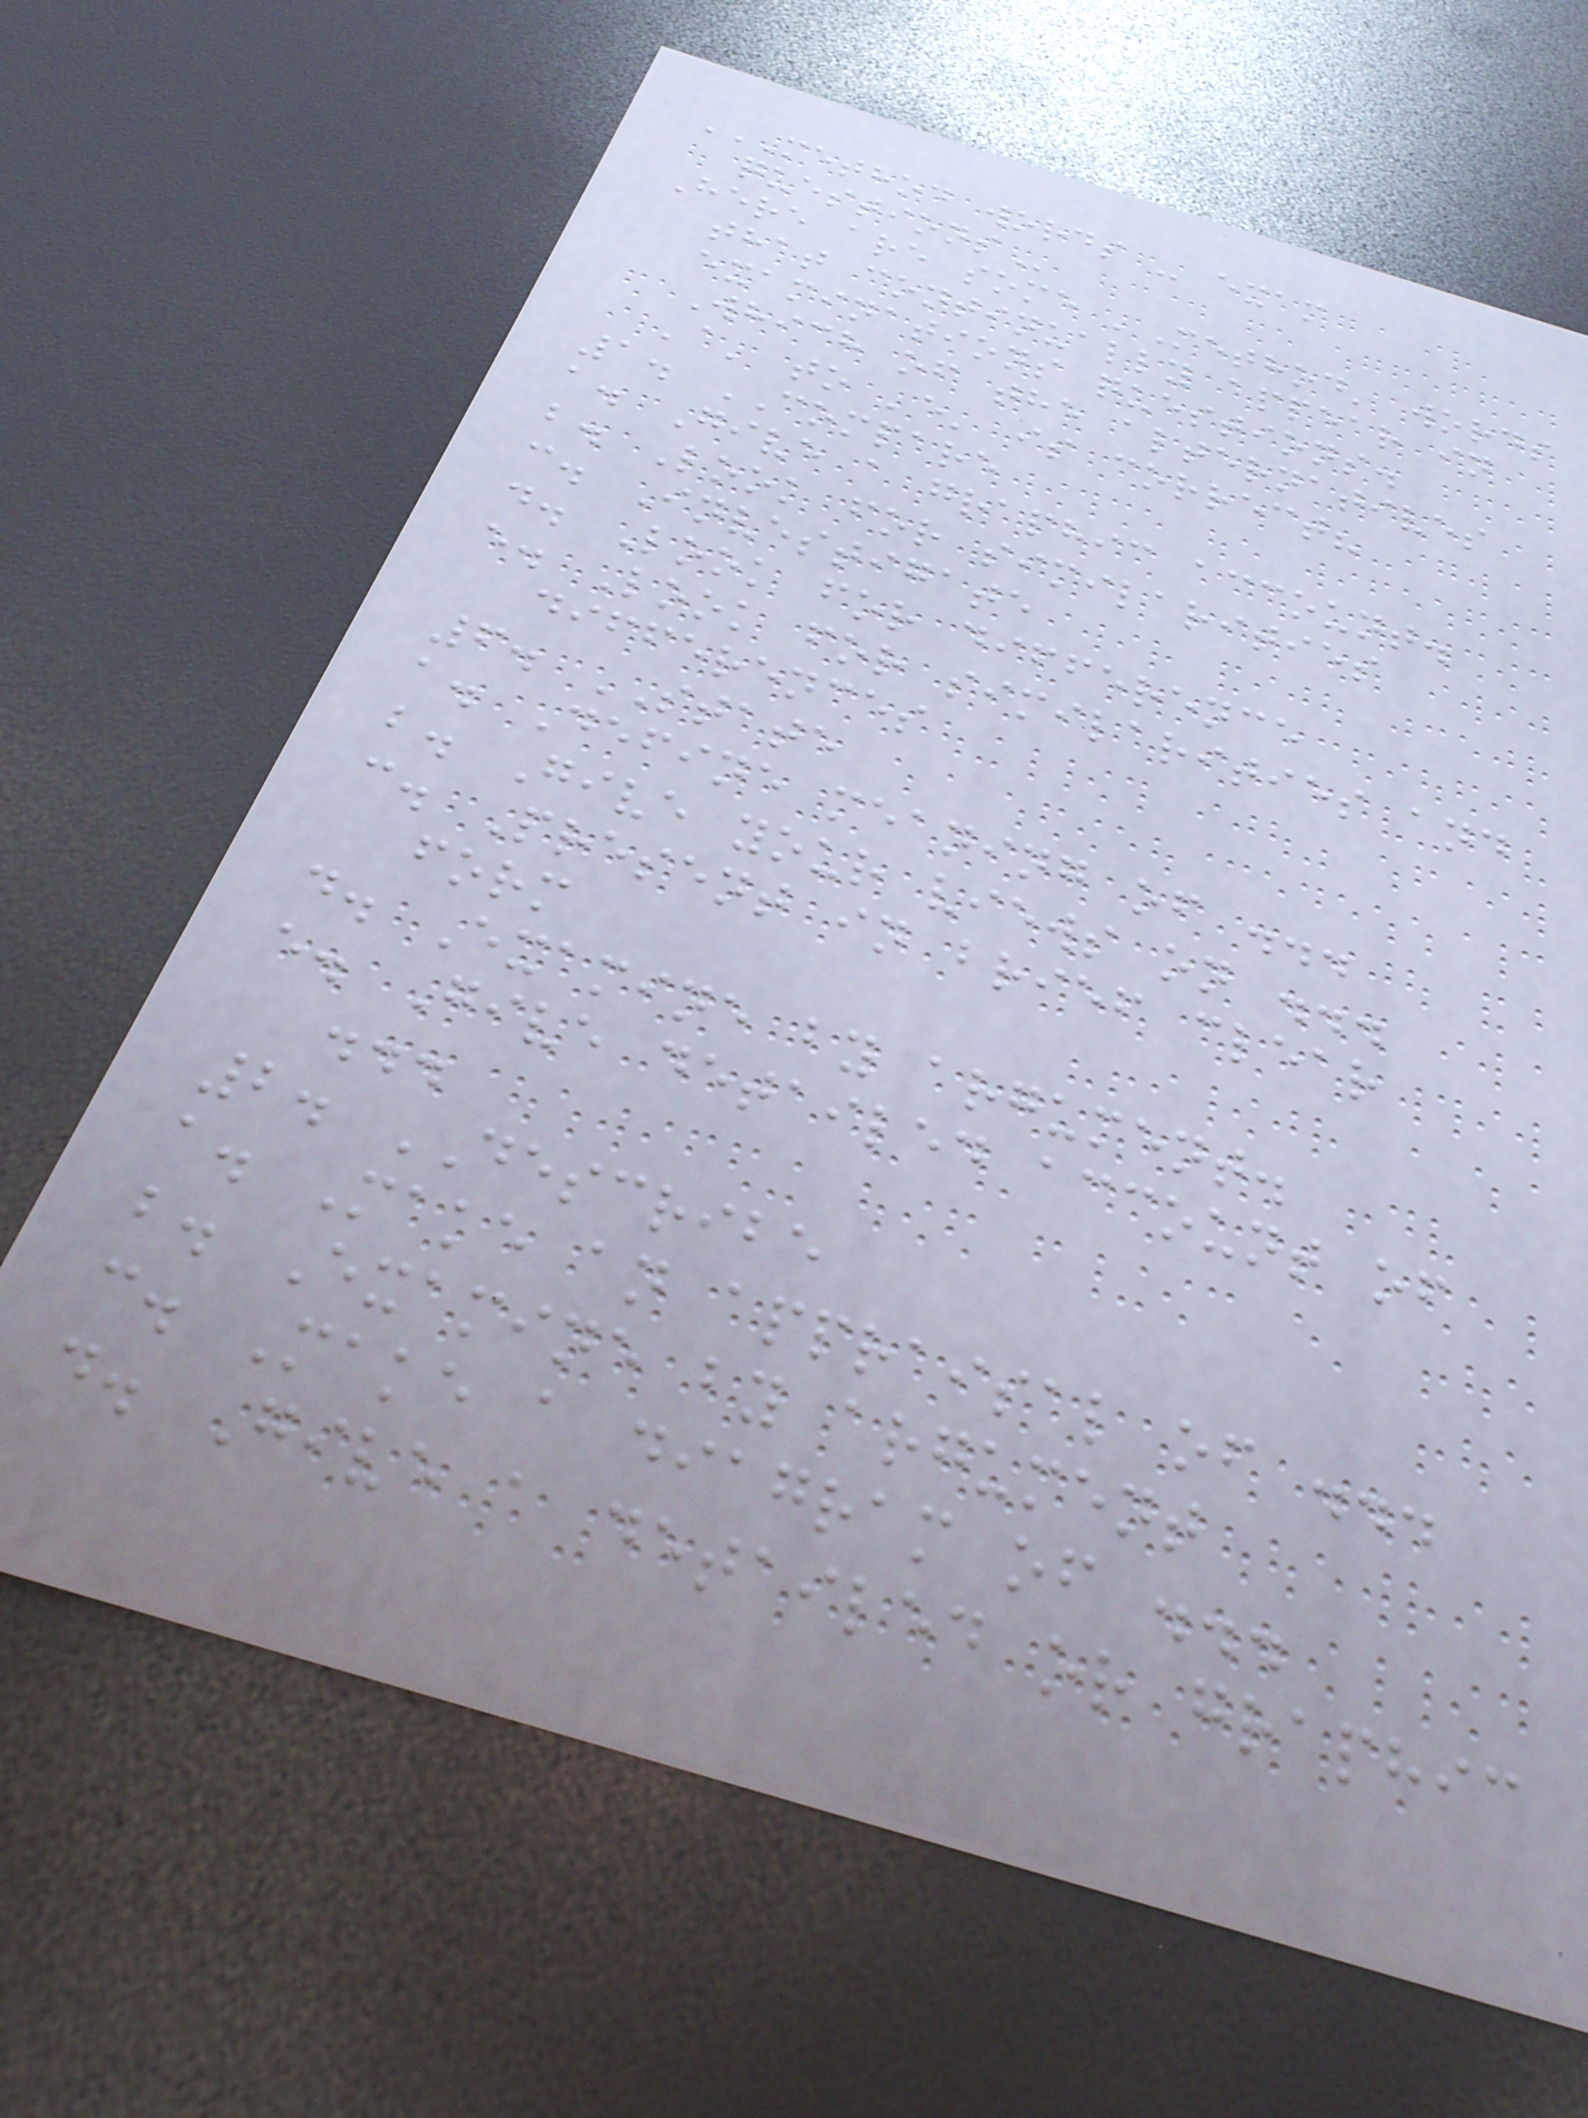METHOD WORDS - EXAM
QUESTIONS
Here are some 'Method' words
that continually appear in
examinations questions.
Which of the alternatives
'a' to 'e' is correct?
1. COMPARE
a. Give a graphic account.
b. Look for similarities
c. Investigate
d. Look for difference
e. Look for similarities and
differences
6. STATE
a. Define meaning of ...
b. Give your views on ...
c. Present in brief clear
form
d. Examine by argument.
e. Give detailed account of
...
2. DESCRIBE
a. Make an appraisal of ...
b. Examine by argument
c. Make a diagram of ...
d. Give a detailed or graphic
